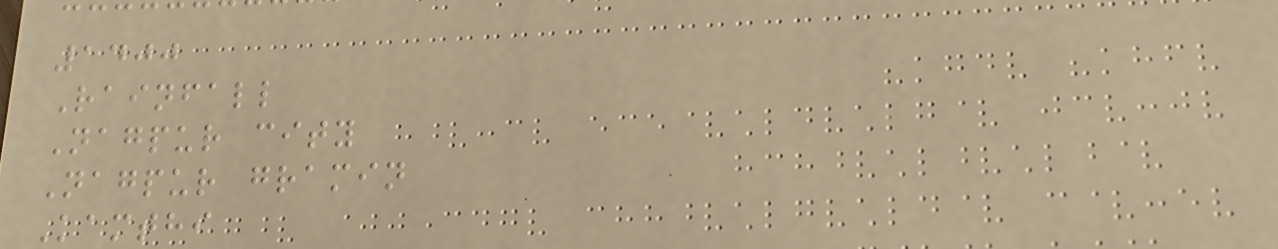1400
Rainfall
Nagpur city
Nagpur gramin
Kamthi
